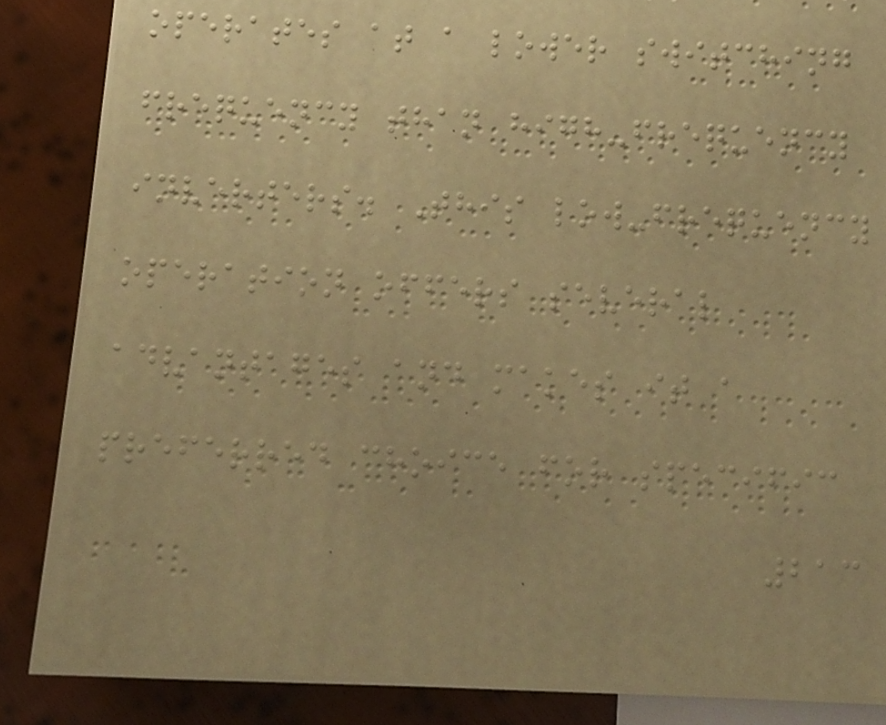operates at a lower switching
frequency than high-frequency
inverters. This low-frequency
operation offers several
advantages and makes it a
preferred choice for specific
213
